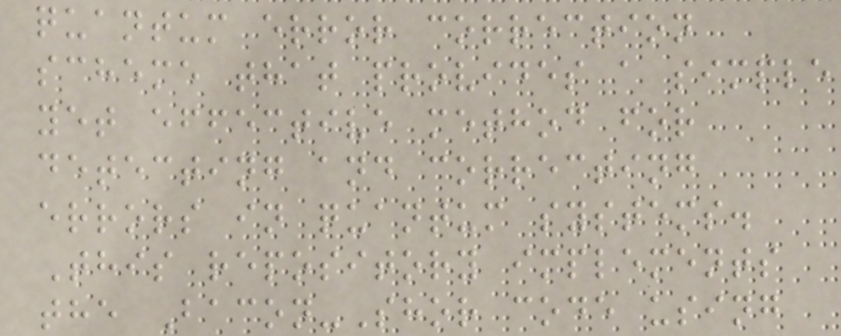quantum error correction
scheme that provides a simple
yet effective method for
detecting and correcting
errors in quantum systems.
This repository implements
the Bacon-Shor code using
